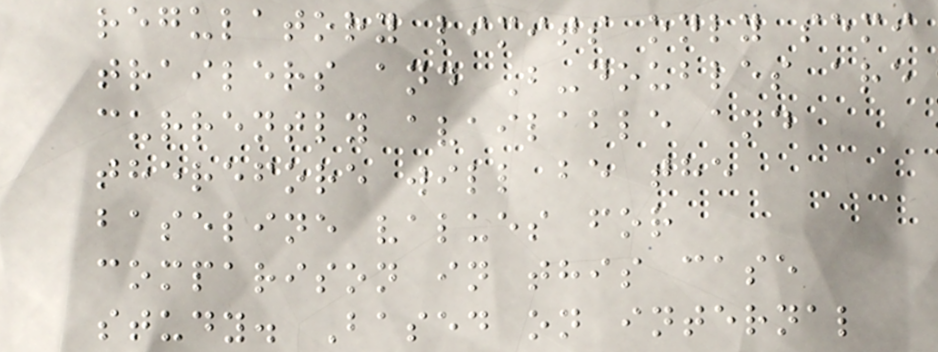regulatory limits only semi
trailers and B-doubles are
currently available and
therefore will be the
baseline values for
comparison in this case
study. Based on internal
